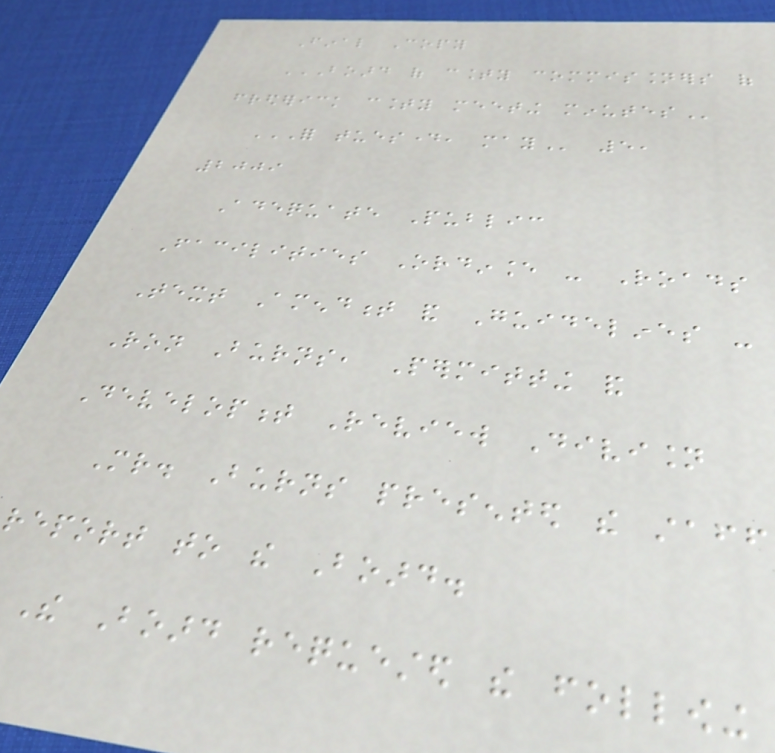Final Copy
BOARD OF COUNTY COMMISSIONERS OF
FREDERICK COUNTY MEETING MINUTES
FOR TUESDAY, MAY 5,
2009
Adequate Public
Facilities Ordinance - Roads
Text Amendment and Guidelines -
Ron Burns, Permitting and
Development Review Division
Mr. Burns presented the staff
report to the Board.
The Board requested the following
